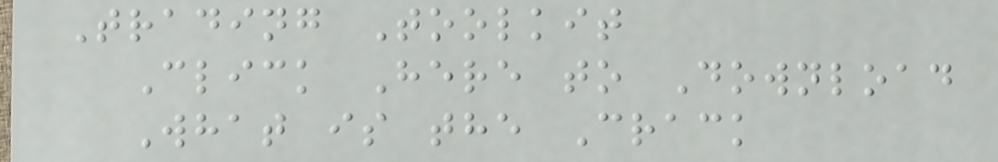Trading Toolkit
Click Here to Download
What is the Crack
